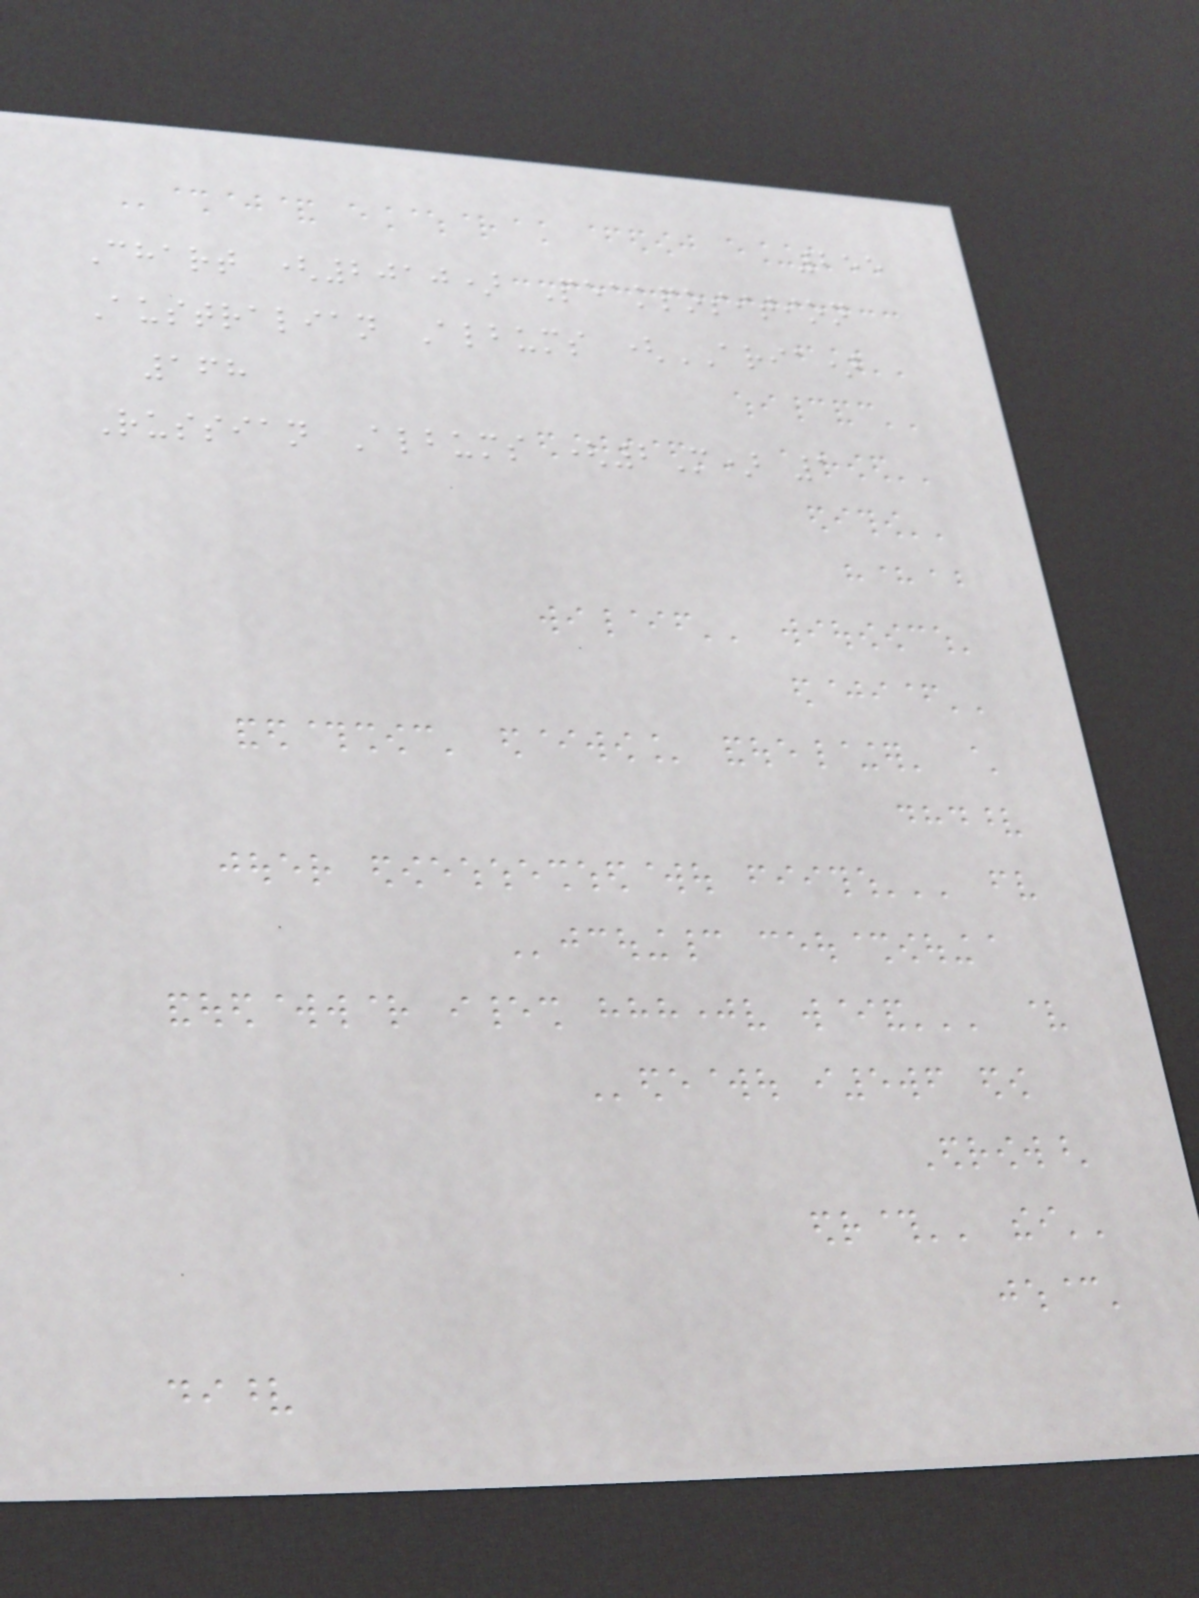255
Chart (2010) Peakposition
Australian Albums (ARIA)
168
Russian Albums (2M) 1
